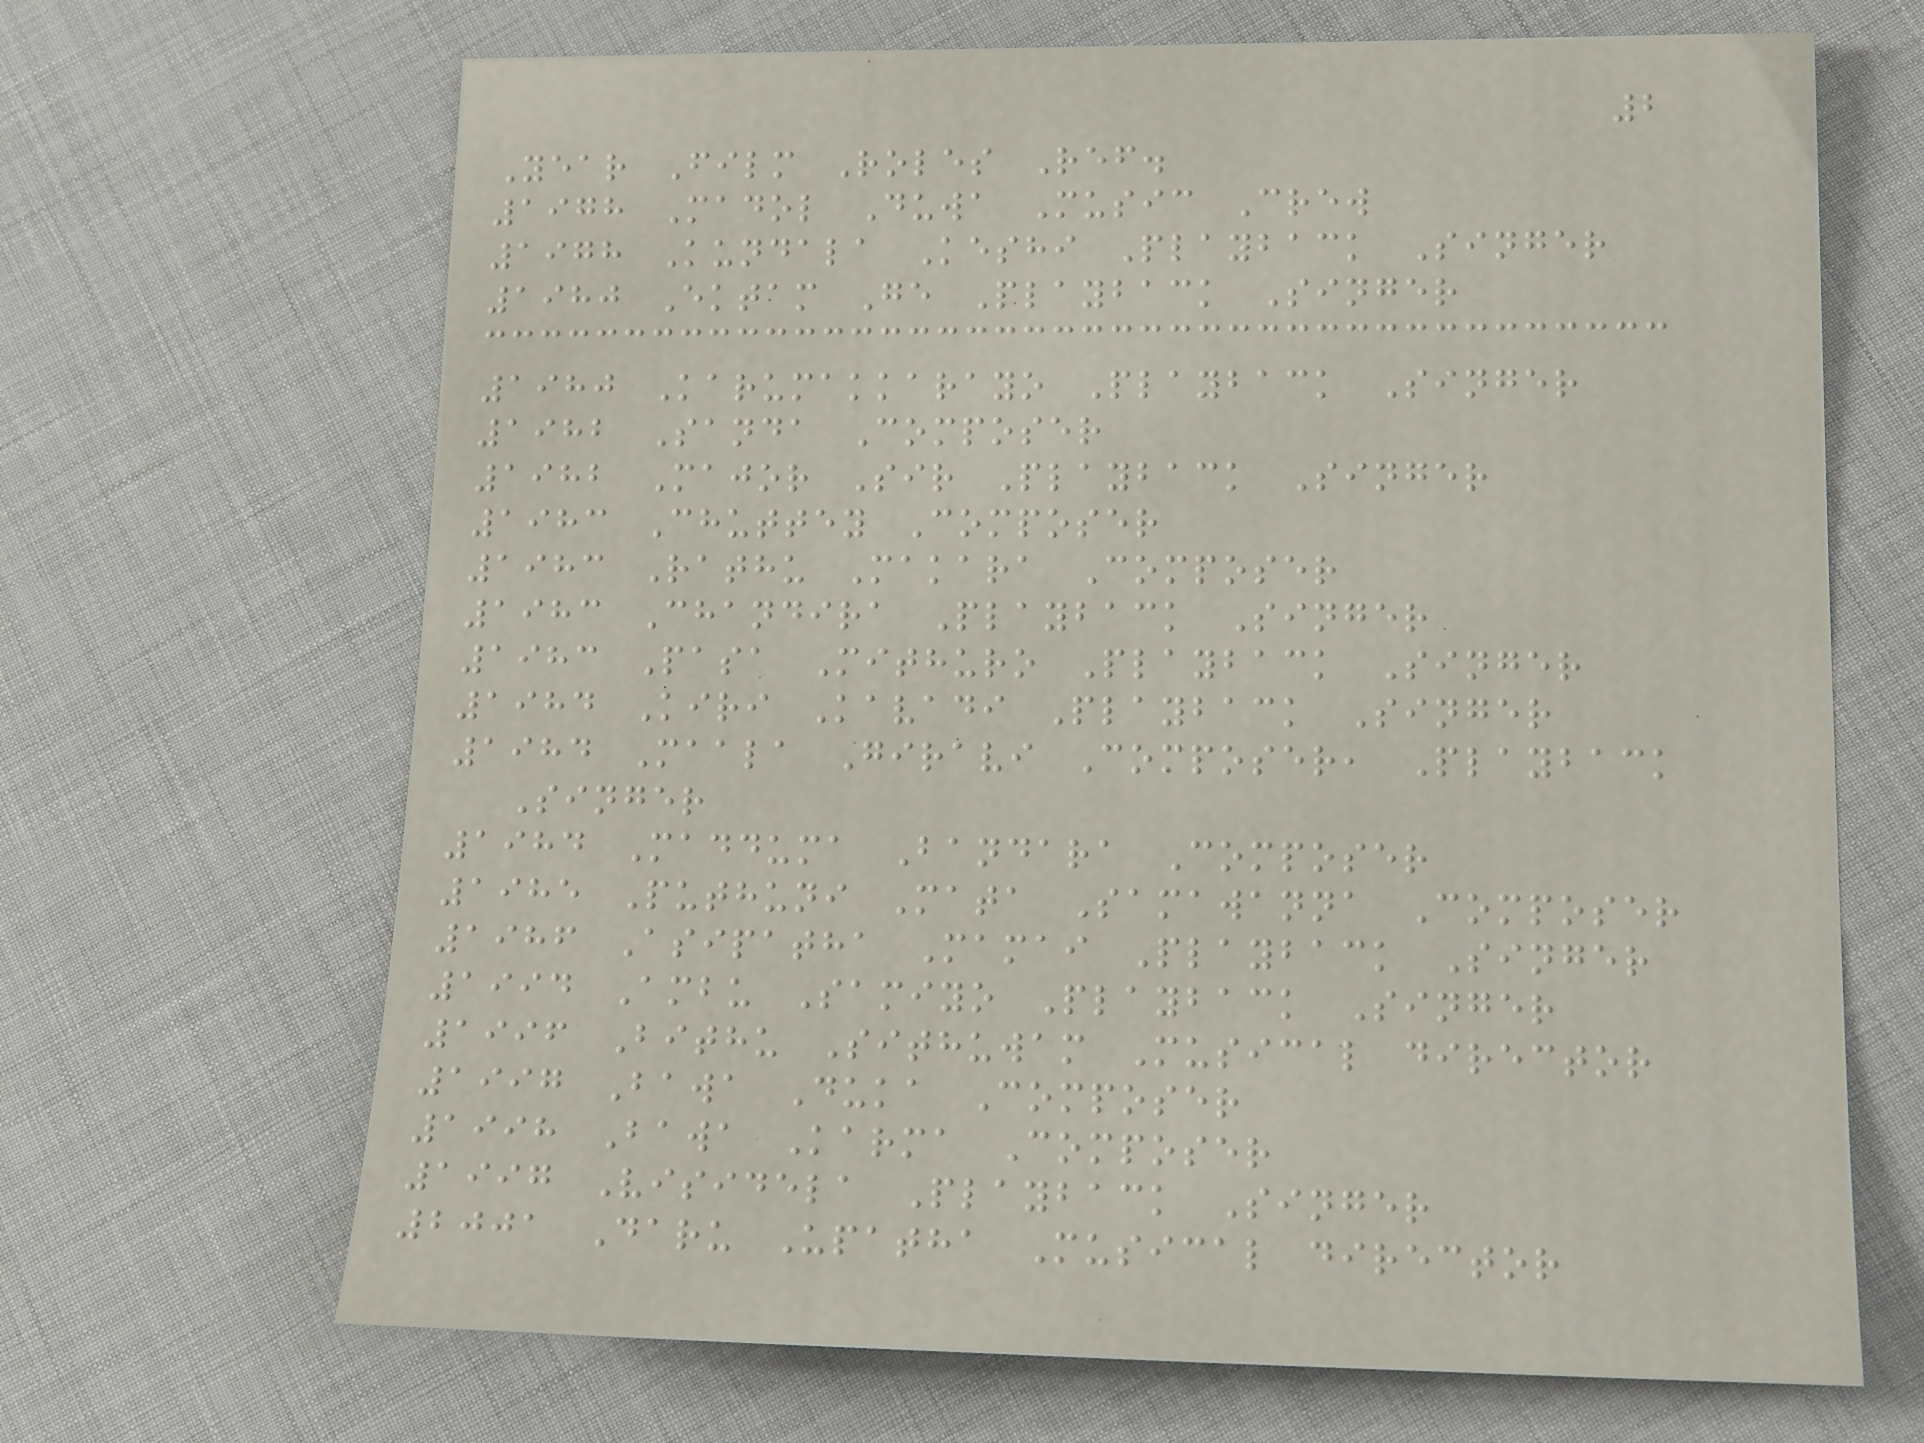2
Year Film Roles Ref.
1978 Madol Duwa Music Crew
1978 Kundala Keshi Playback Singer
1980 Ektam Ge Playback Singer
1980 Karumakkarayo Playback Singer
1982 Sanda Composer
1982 Major Sir Playback Singer
1983 Chuttey Composer
1983 Rathu Makara Composer
1983 Chandira Playback Singer
1983 Pasa Mithuro Playback Singer
1984 Kiri Kavadi Playback Singer
1984 Maala Giravi Composer, Playback
Singer
1984 Madduma Bandara Composer
1985 Puthuni Mata Samawanna Composer
1986 Asipatha Mamai Playback Singer
1994 Ambu Samiyo Playback Singer
1996 Bithu Sithuwam Musical director
1997 Bawa Duka Composer
1998 Bawa Karma Composer
1997 Visidela Playback Singer
2001 Daru Upatha Musical director
